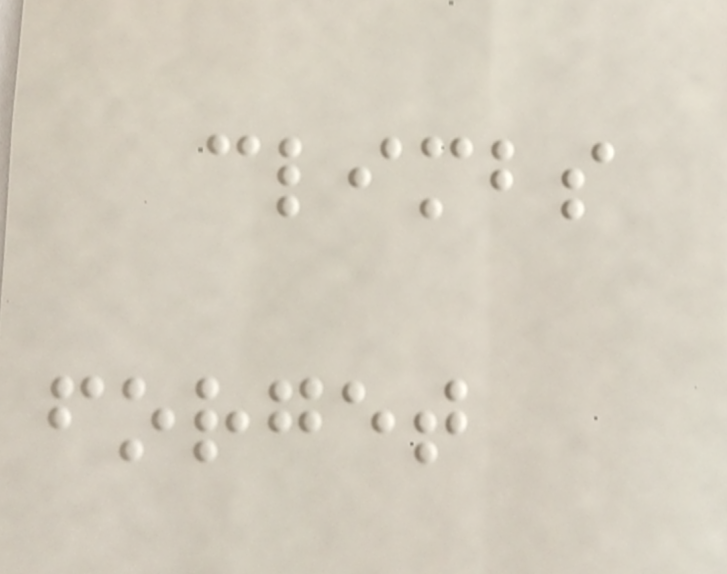climbs
forget
